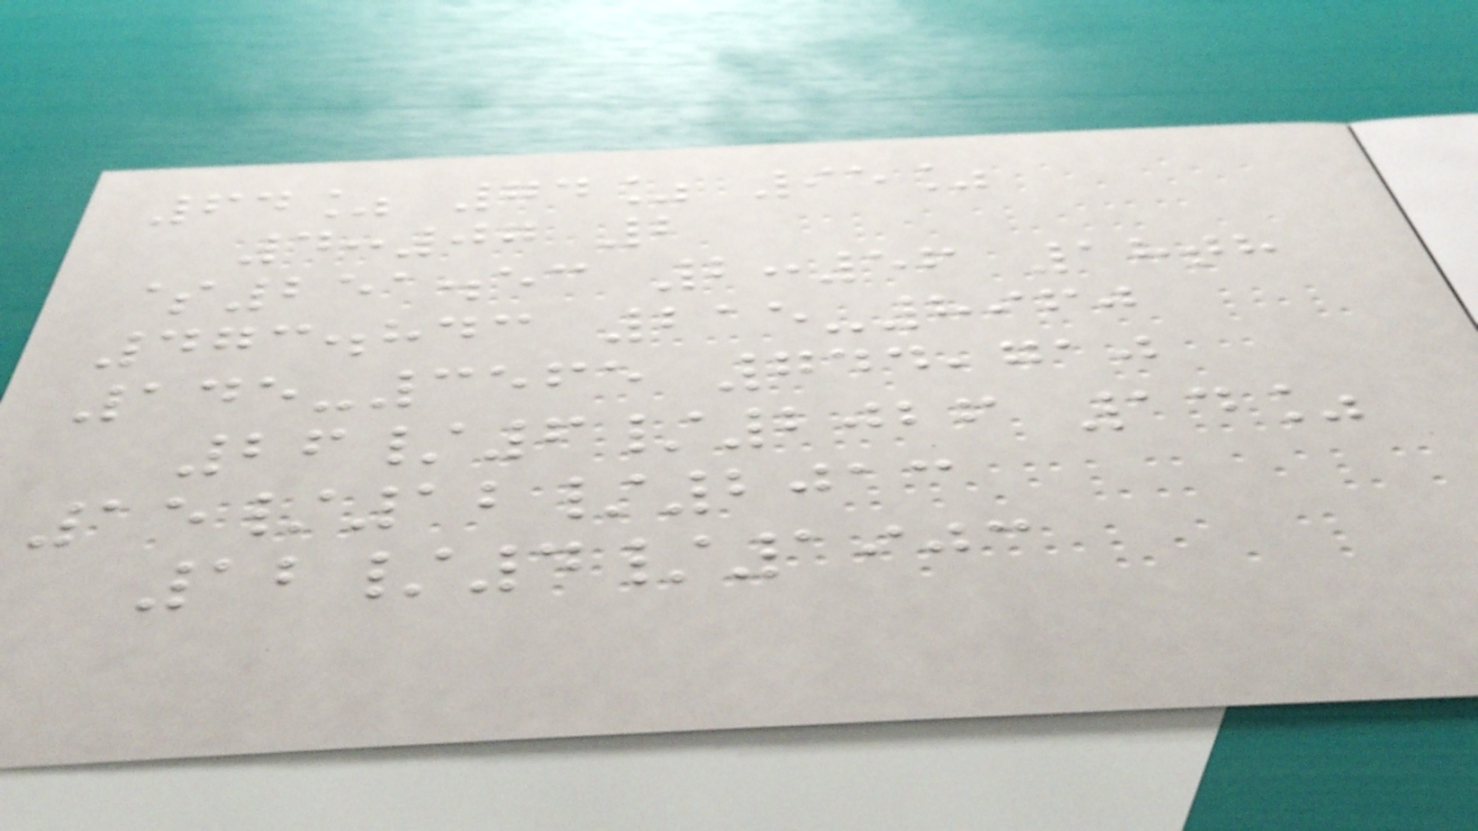64% 74% 95%
4:07 2
$251.53 2:56 18th
473.843 215-8960
145-3565 744,710
26/6/2026 14%
15/12/2013
12/4/1903
